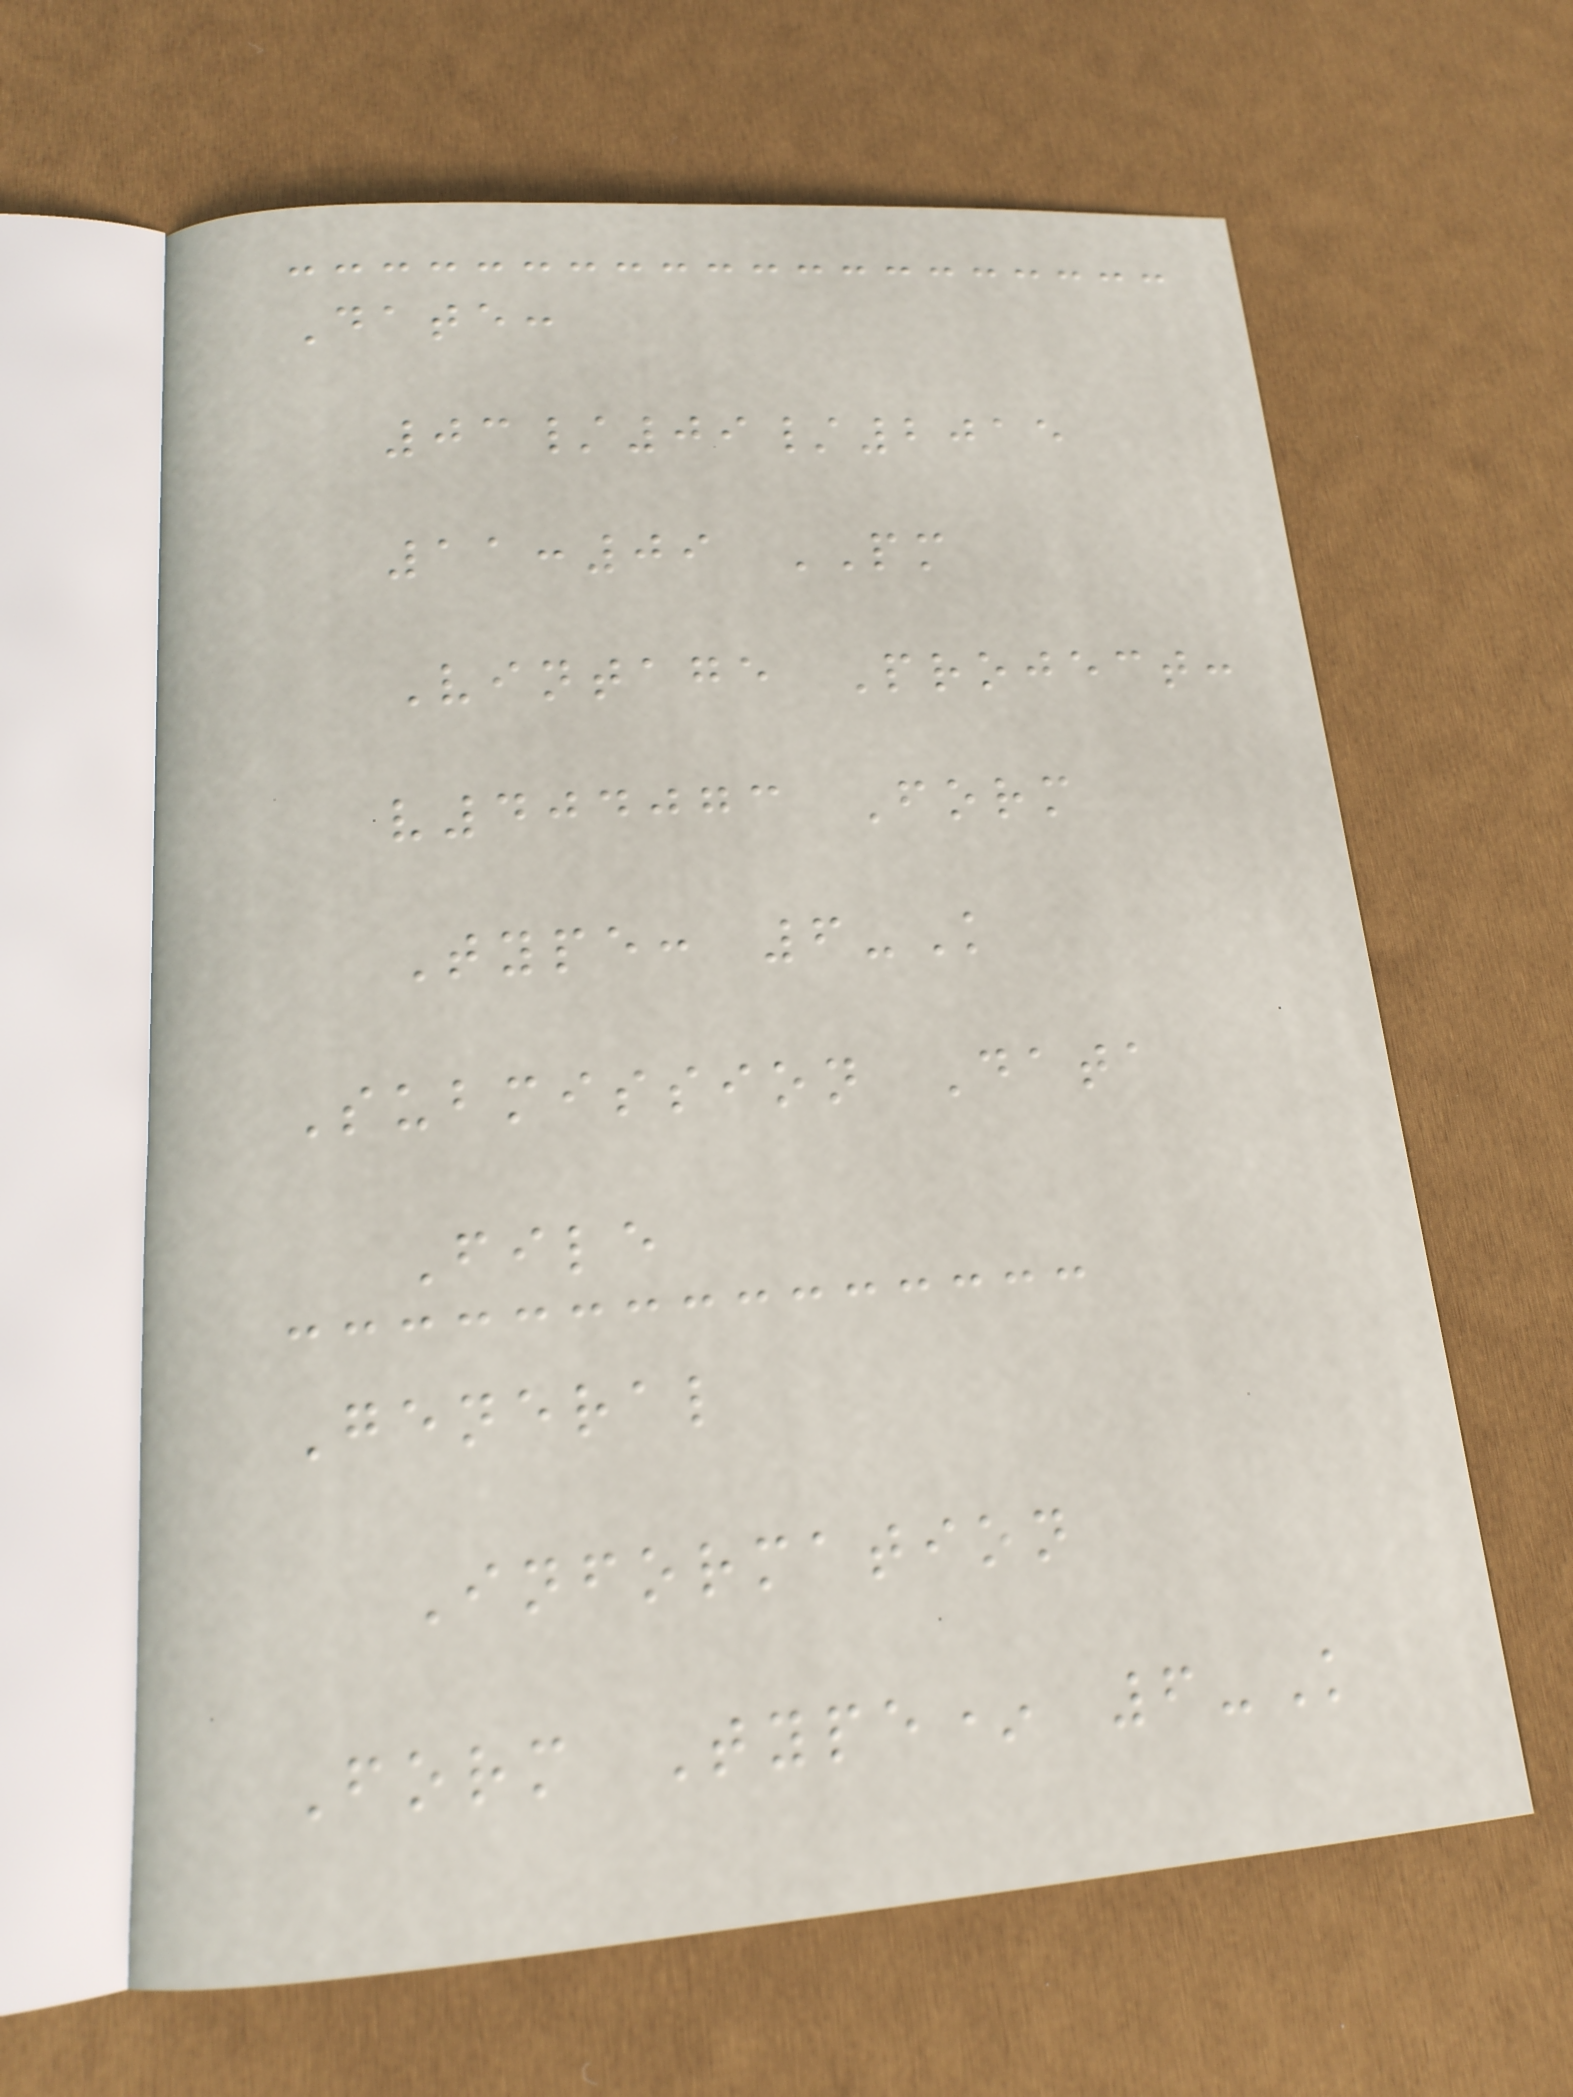Date:
03/09/2015
11:09 PM
Vintage Project:
v404073 Form
Type: 6-K
Submission Data
File
General
Information
Form Type* 6-K
